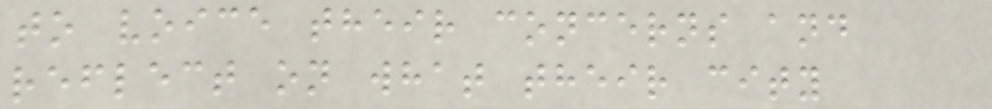to voice their concerns and
reflect on what their city
